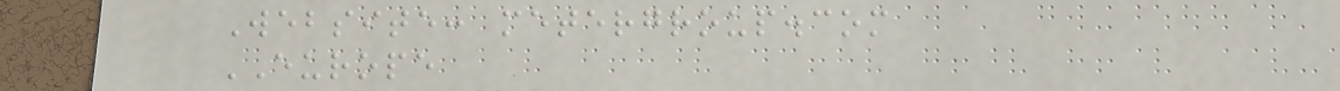Website: metergroup.com
EUROPE
